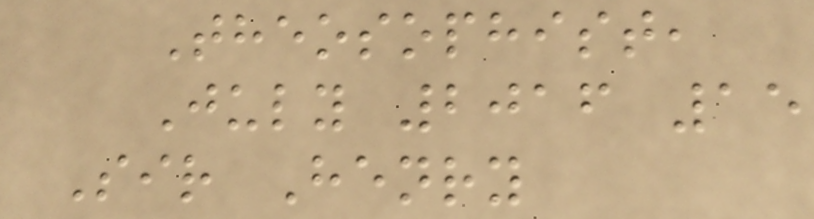Theosophist,
July 2016 15
Sir Henry
